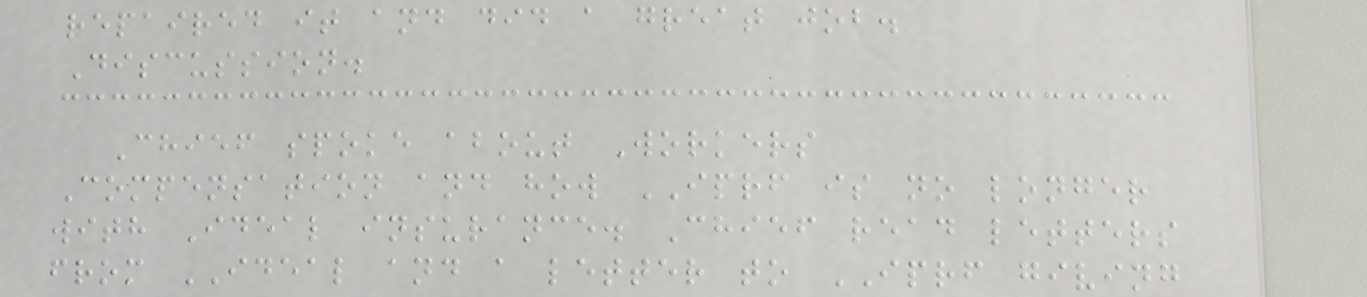repaired it and did a great job.
Discussion.
Chief spoke about Workers
Compensation and how IPRF is no longer
with Ideal insurance. Chief read letters
from IDEAL and a letter to IPRF giving
